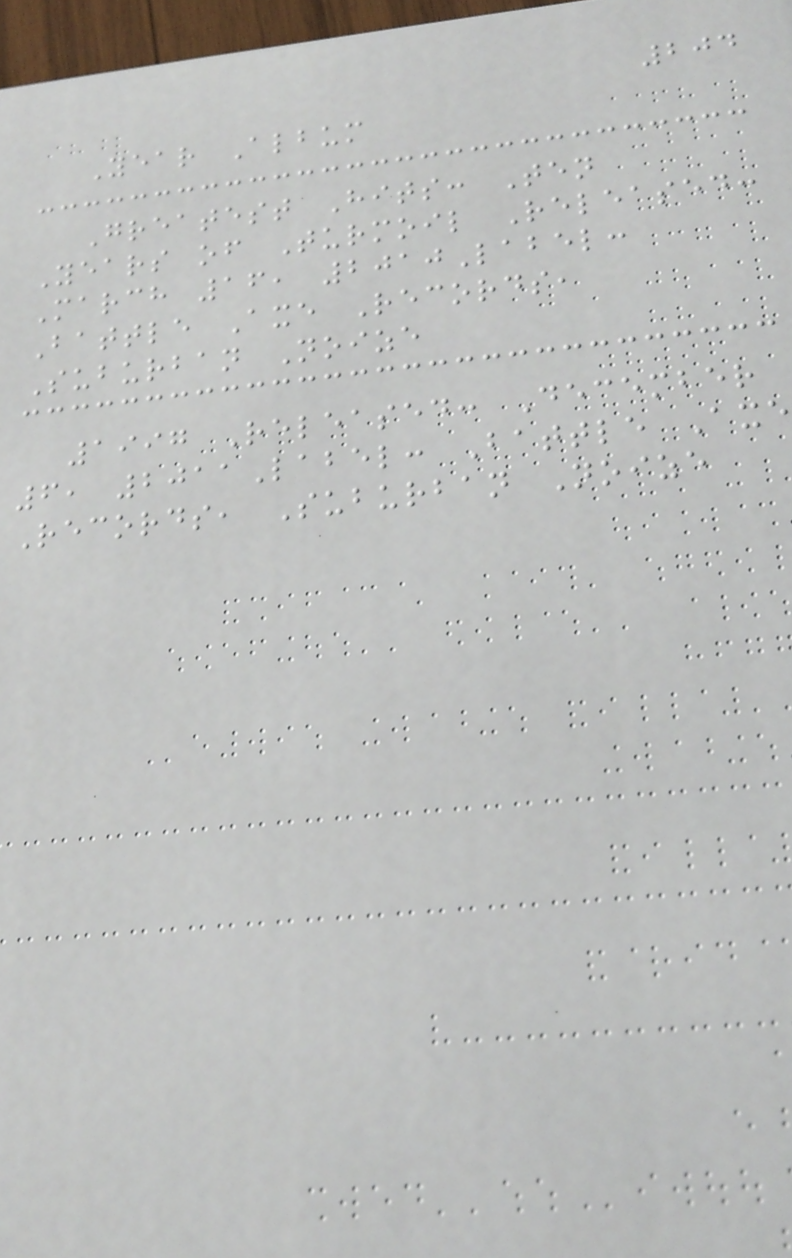204
Year Album
Greatest Hits: Ten
Years of Turmoil Released:
March 16, 2010Label:
Battle Axe Records,
Suburban Noize
1997 Released: December
6, 2011Label: Battle Axe
Records, Suburban Noize
